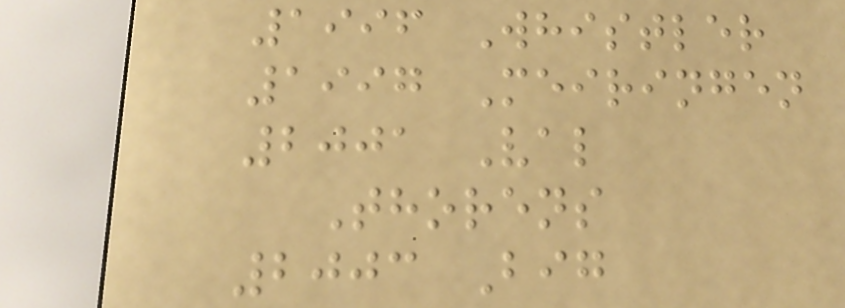1996 Whistler
1997 Meiringen
2001 Val
Thorens
2003 Big
